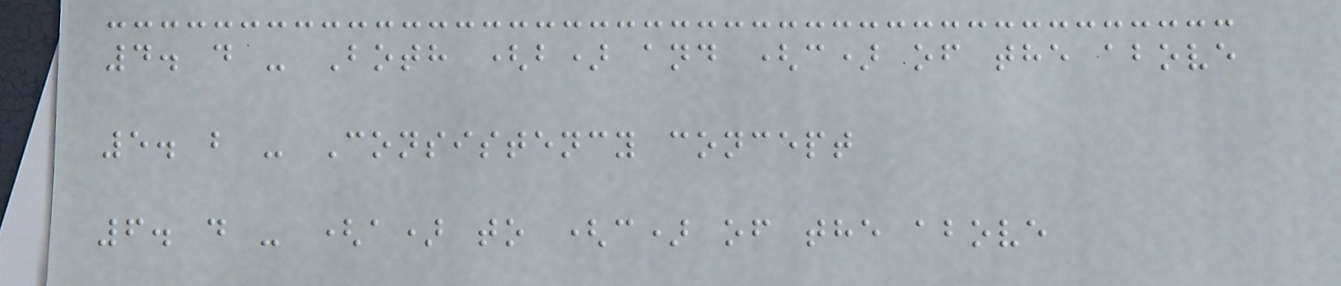4. d - Both (b) and (c) of the above
5. b - Consistency concept
6. d - (a) to (c) of the above
